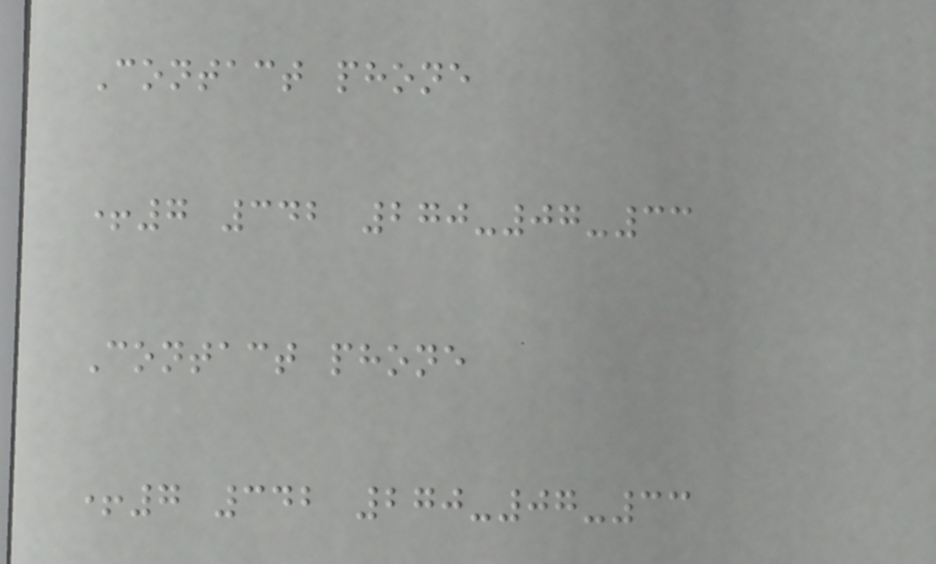Contact phone
+7 342 270-07-33
Contact phone
+7 342 270-07-33
